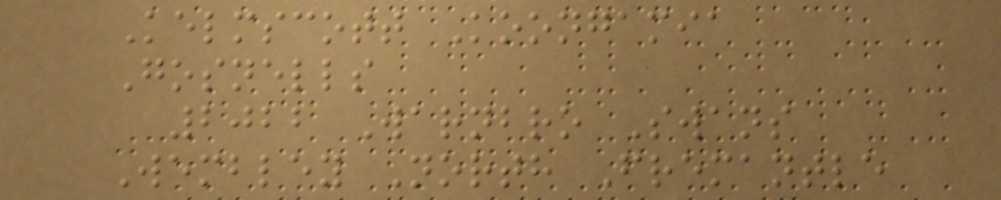Kelmscott Koongamia
Gosnells
2022 Warnbro Swans
Wembley North Fremantle
